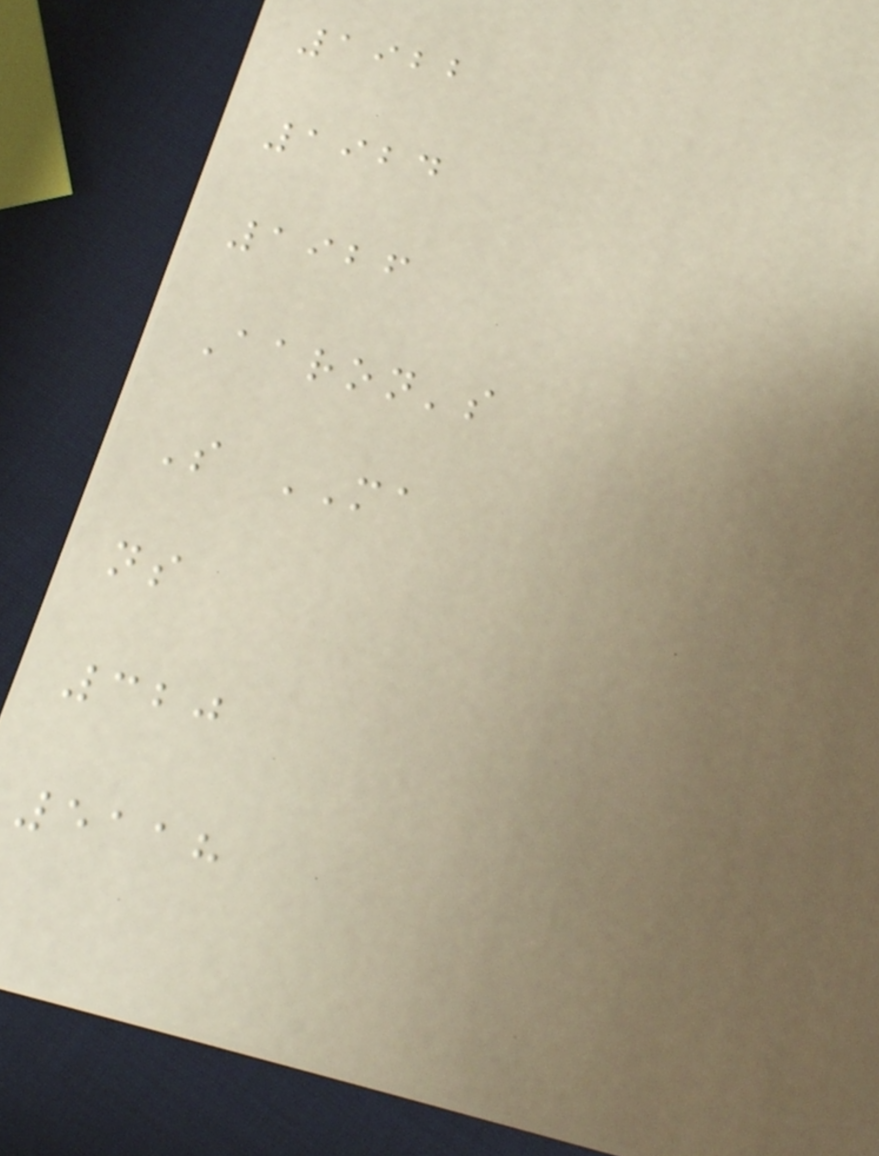1922
1924
1926
Aaron's
S MA
ns
320
5118
